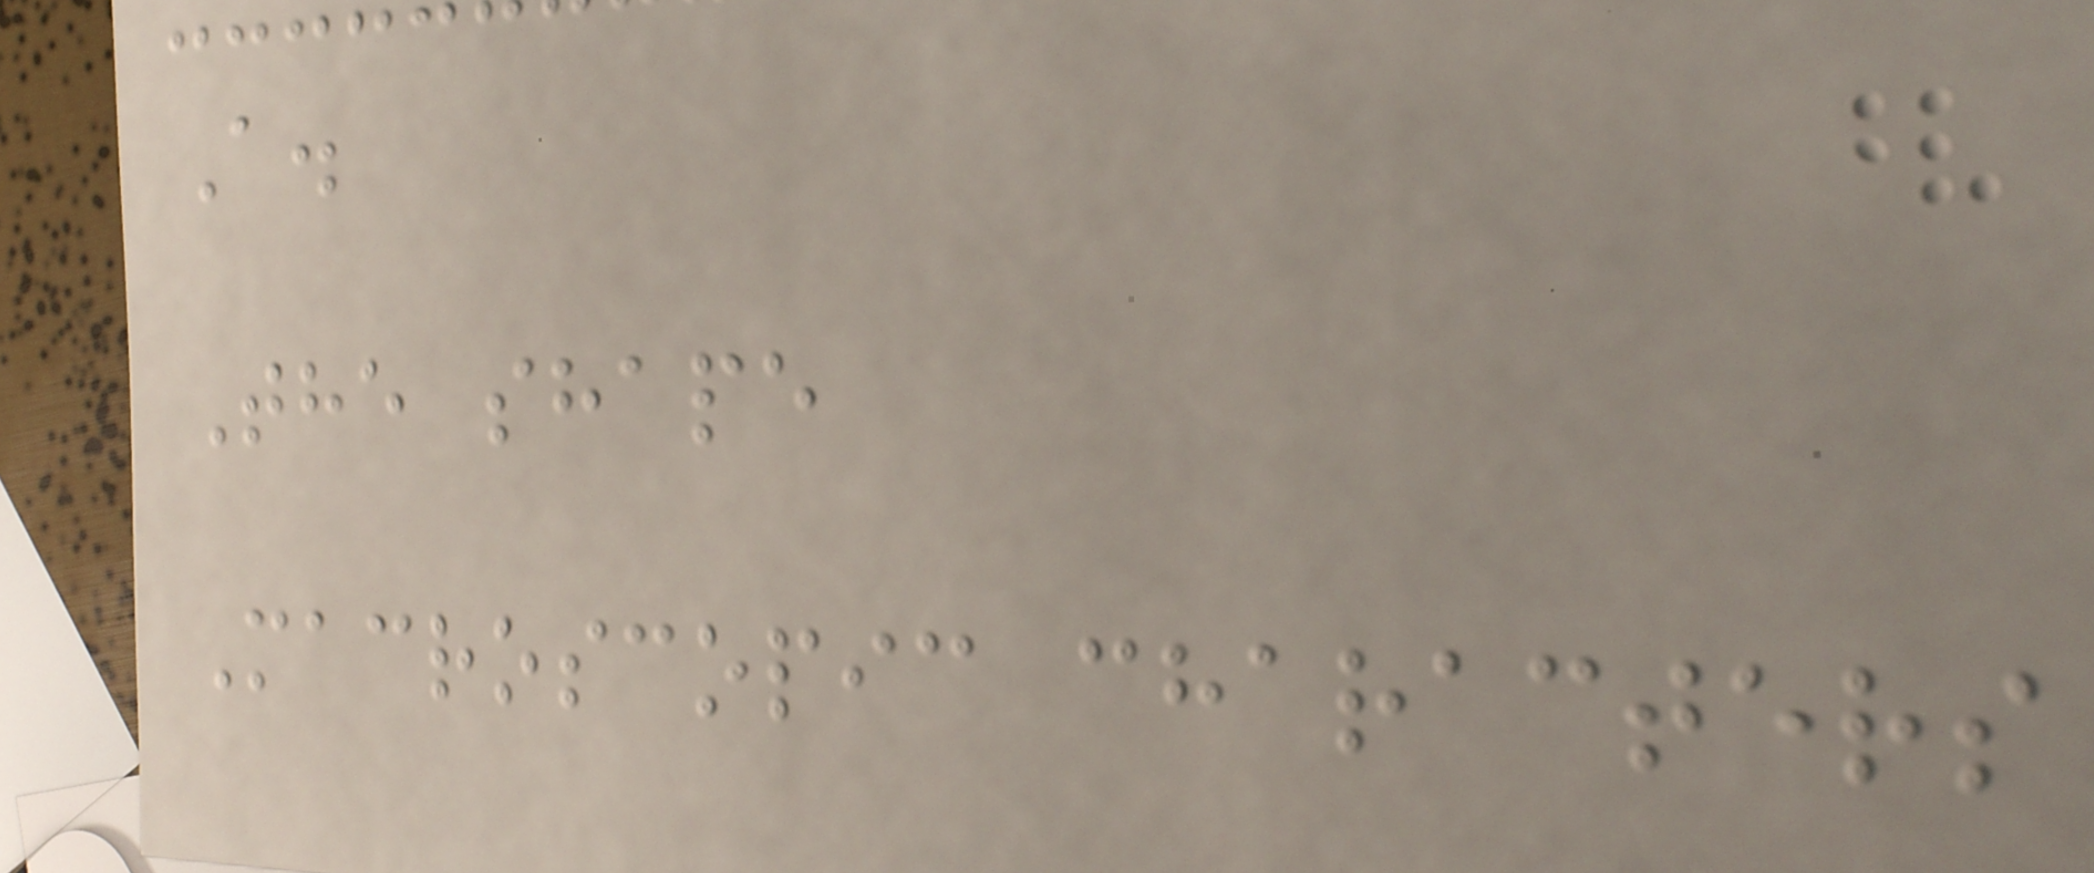A.
The shape
Macroscopic characters
